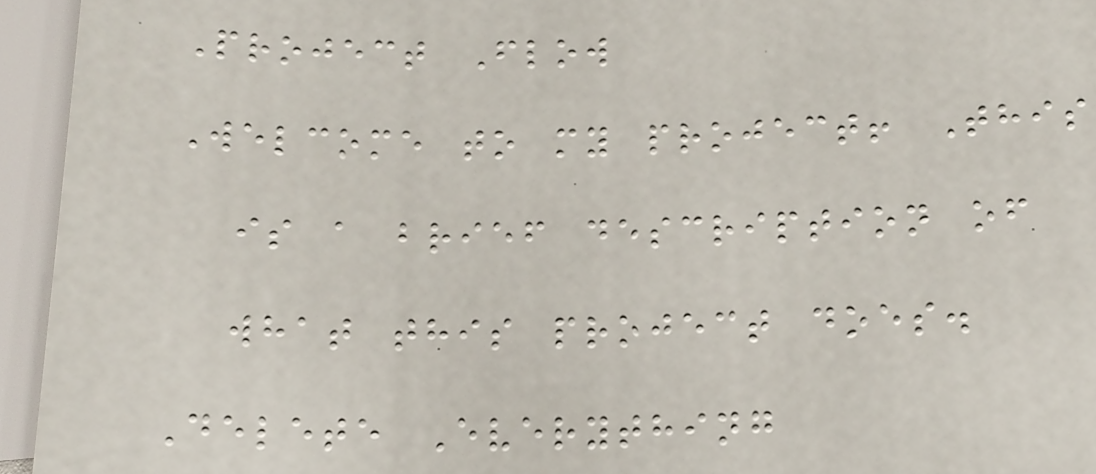Project Flow
Welcome to my project! This
is a brief description of
what this project does.
Delete Everything
